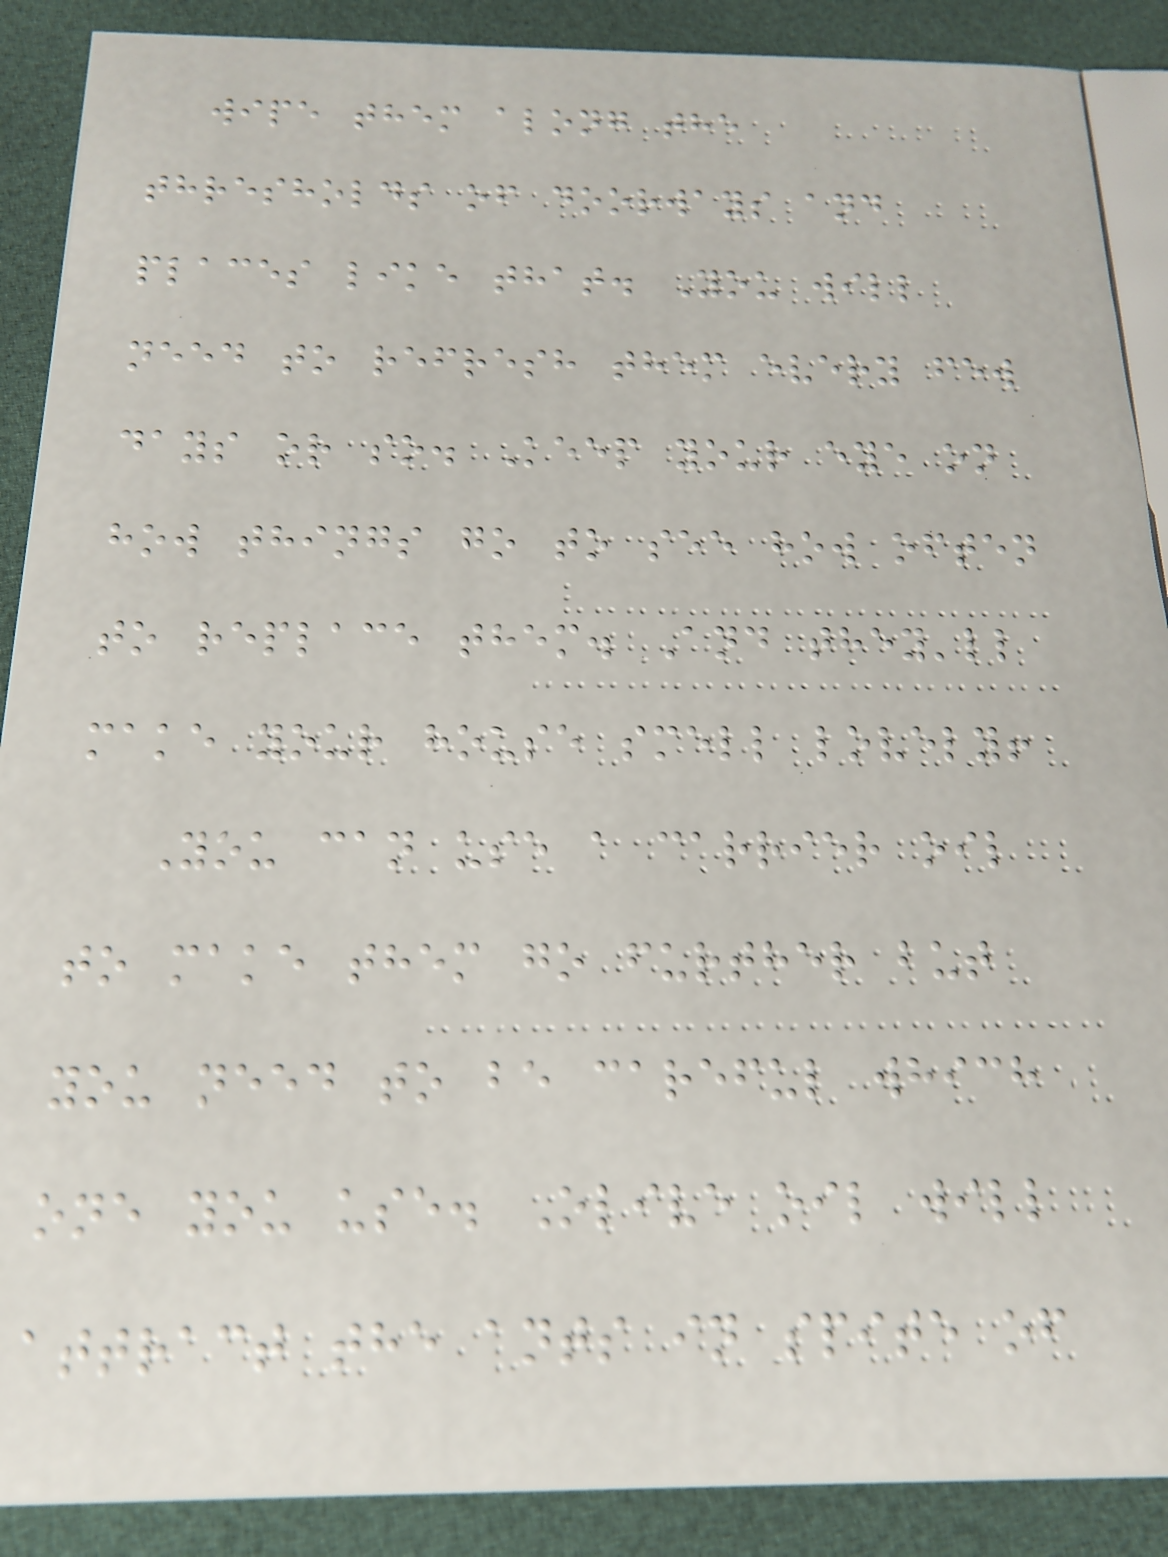wipe them along the
thresholds of doorways and
places like that. You will
need to refresh them every few
days or so. Keep your eye on
how things go to see how often
to replace them. And they'll
make your house smell lovely!
You can use a carrier oil
to make them go further but
you need to be careful which
one you use. Olive oil will
attract the ants in spite of
